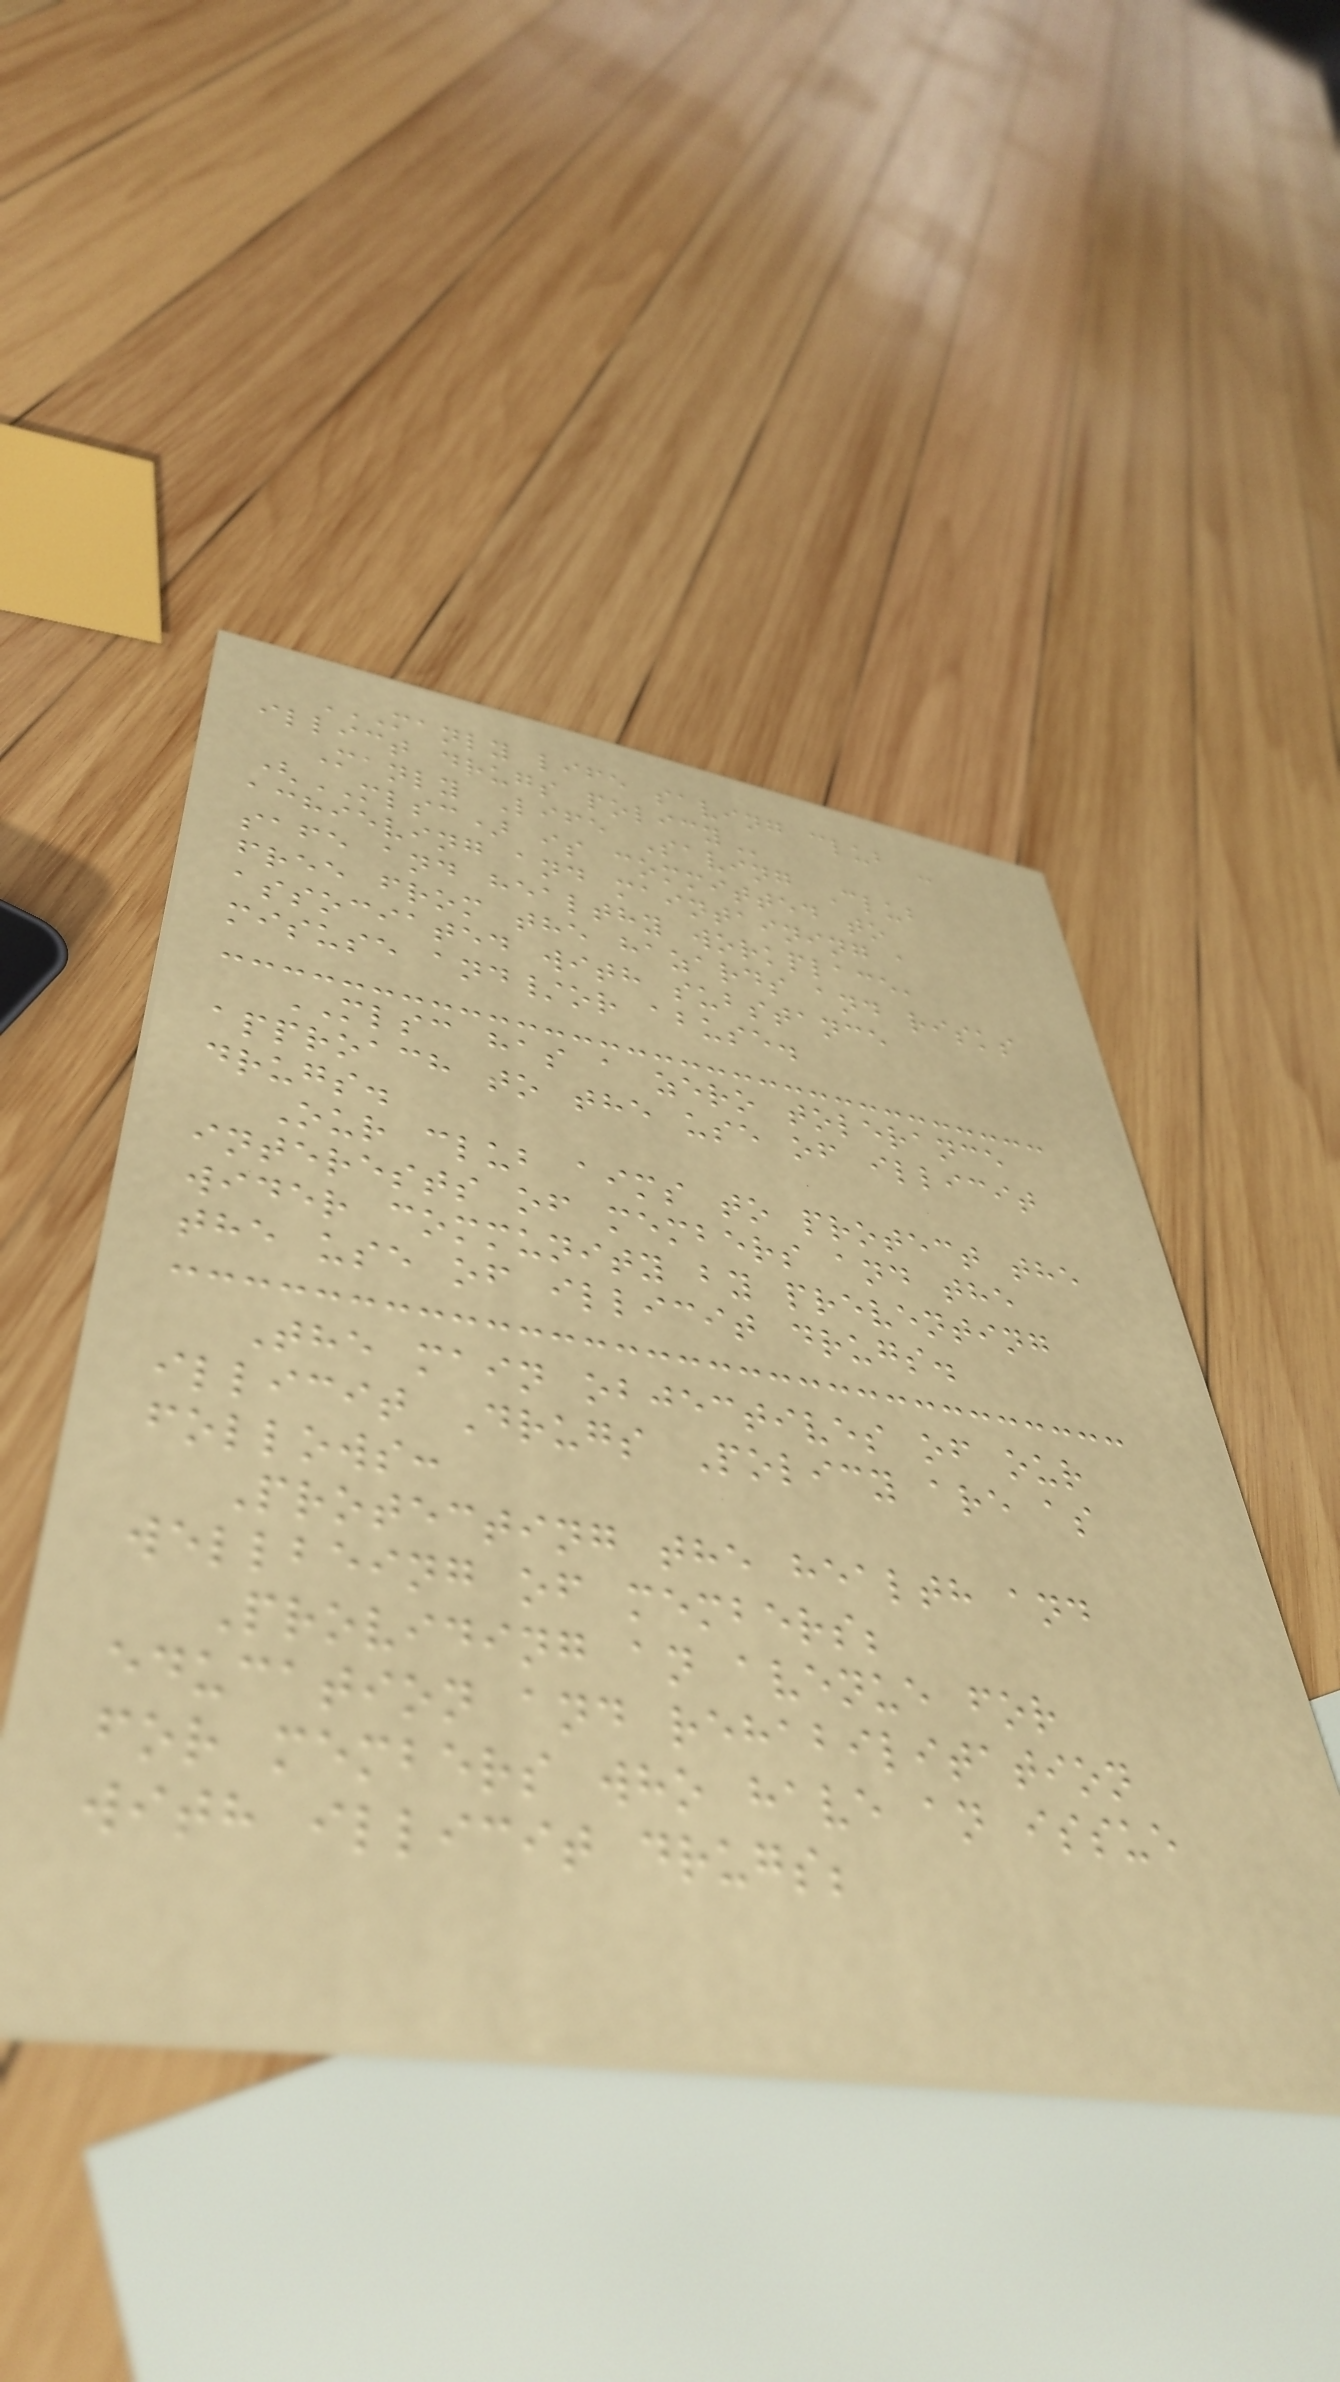MANLY LIFE SAVING CLUB -
ILLICT DRUGS POLICY
Manly Life Saving Club
(MLSC) is committed to
achieving and maintaining a
safe and healthy workplace,
free from the hazards and risks
associated with substance
misuse and/or abuse.
MLSC has a zero tolerance
approach to the use of illicit
drugs.
Our club aims to protect the
interests of members and the
wider community by preventing
the use of illicit drugs.
The main objectives of our
illicit Drugs Policy are as
follows:
Protecting the health and
wellbeing of members;
Providing an avenue for
education and rehabilitation
for members who have an issue
with illicit drugs;
